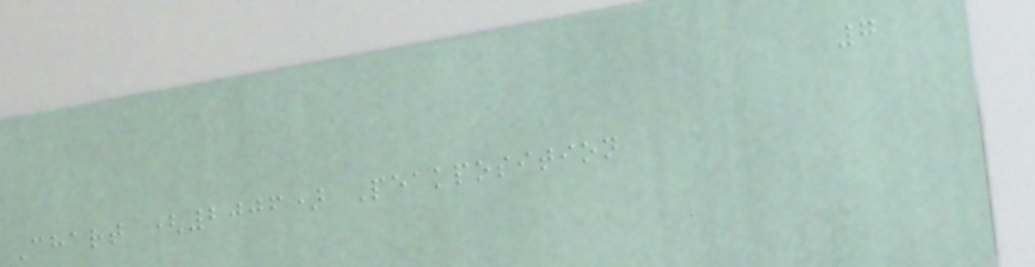7
Chart (2006) Peakposition
